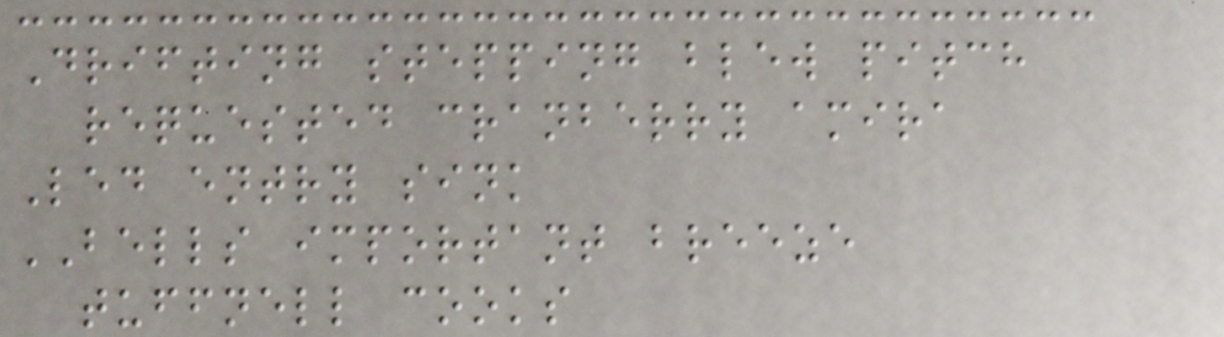Drifting stepping blew pitch
requested cranberry amira
Led entry sink
BELLS important breeze
tuffnell cooks
